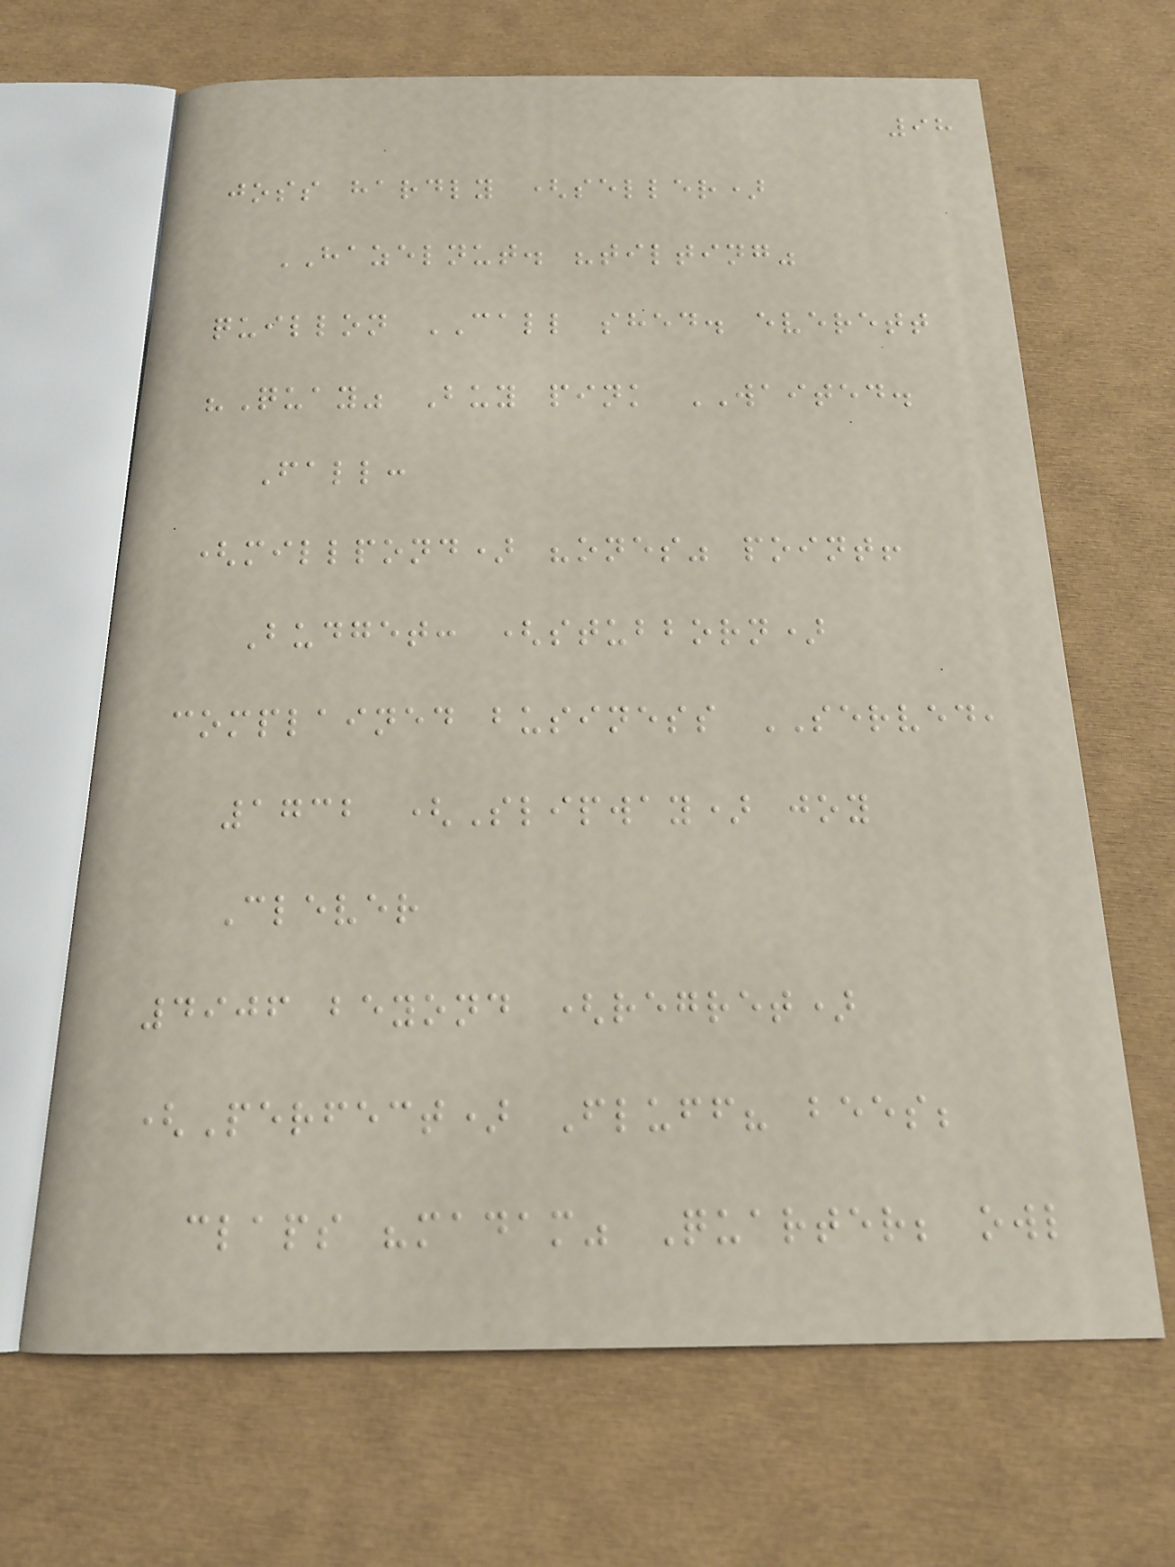98
joss hardly (seller)
HAZELNUT. "tilting"
quillon CALL shed. everett
"Quay" Buy pink WAITED.
Fall:
(millpond) "ones" point!
Budget: (stubborn)
complained business SERVED,
1732 (Slipway) joy
Clever
4906 beyond (regret)
(Perfect) Fluff? bees;
claps "madam" Quarter; owl
